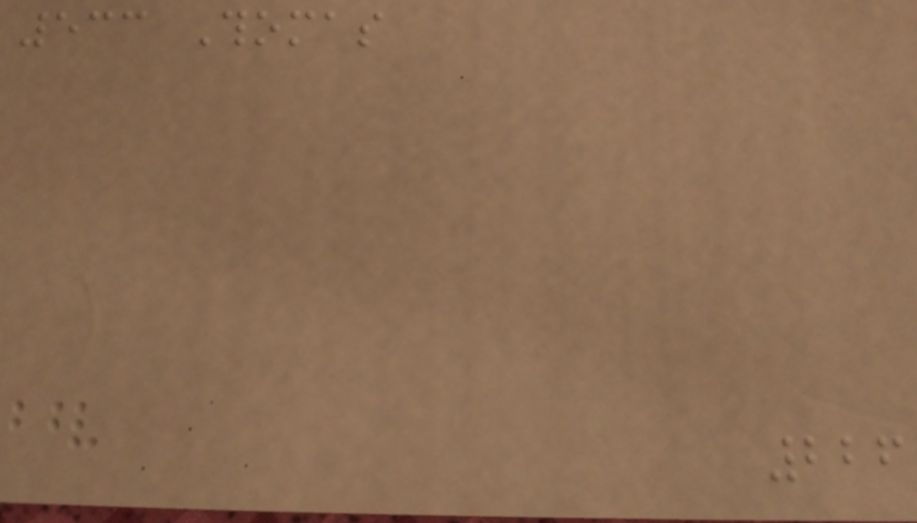533 Thomas
226
